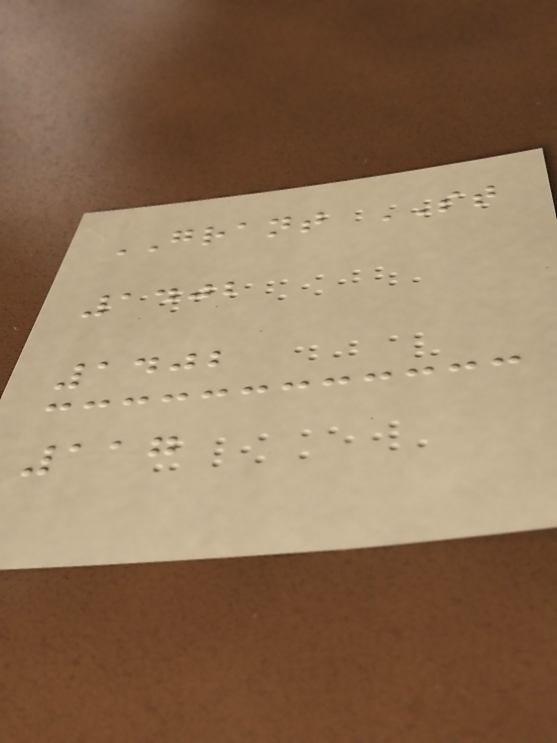GRANT ST
1402
1402
117
